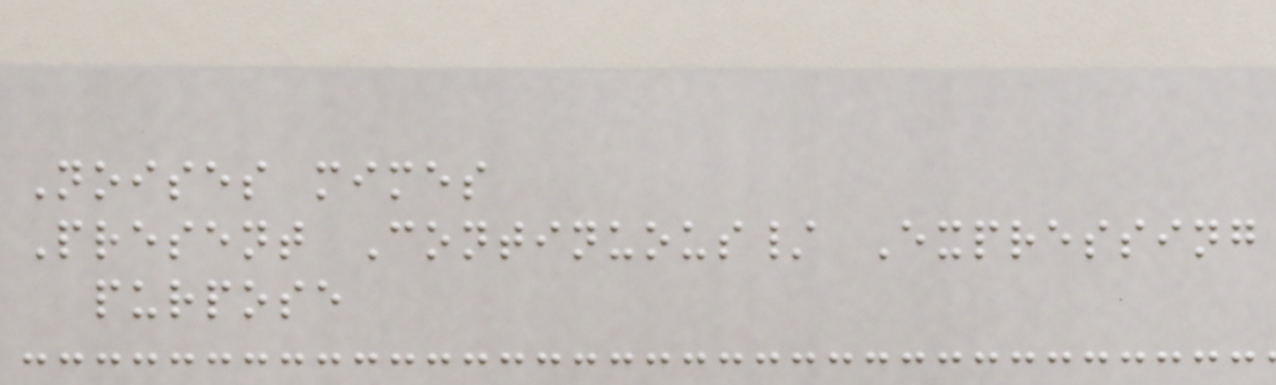Noises mimes
Present Continuous/ Expressing
purpose
